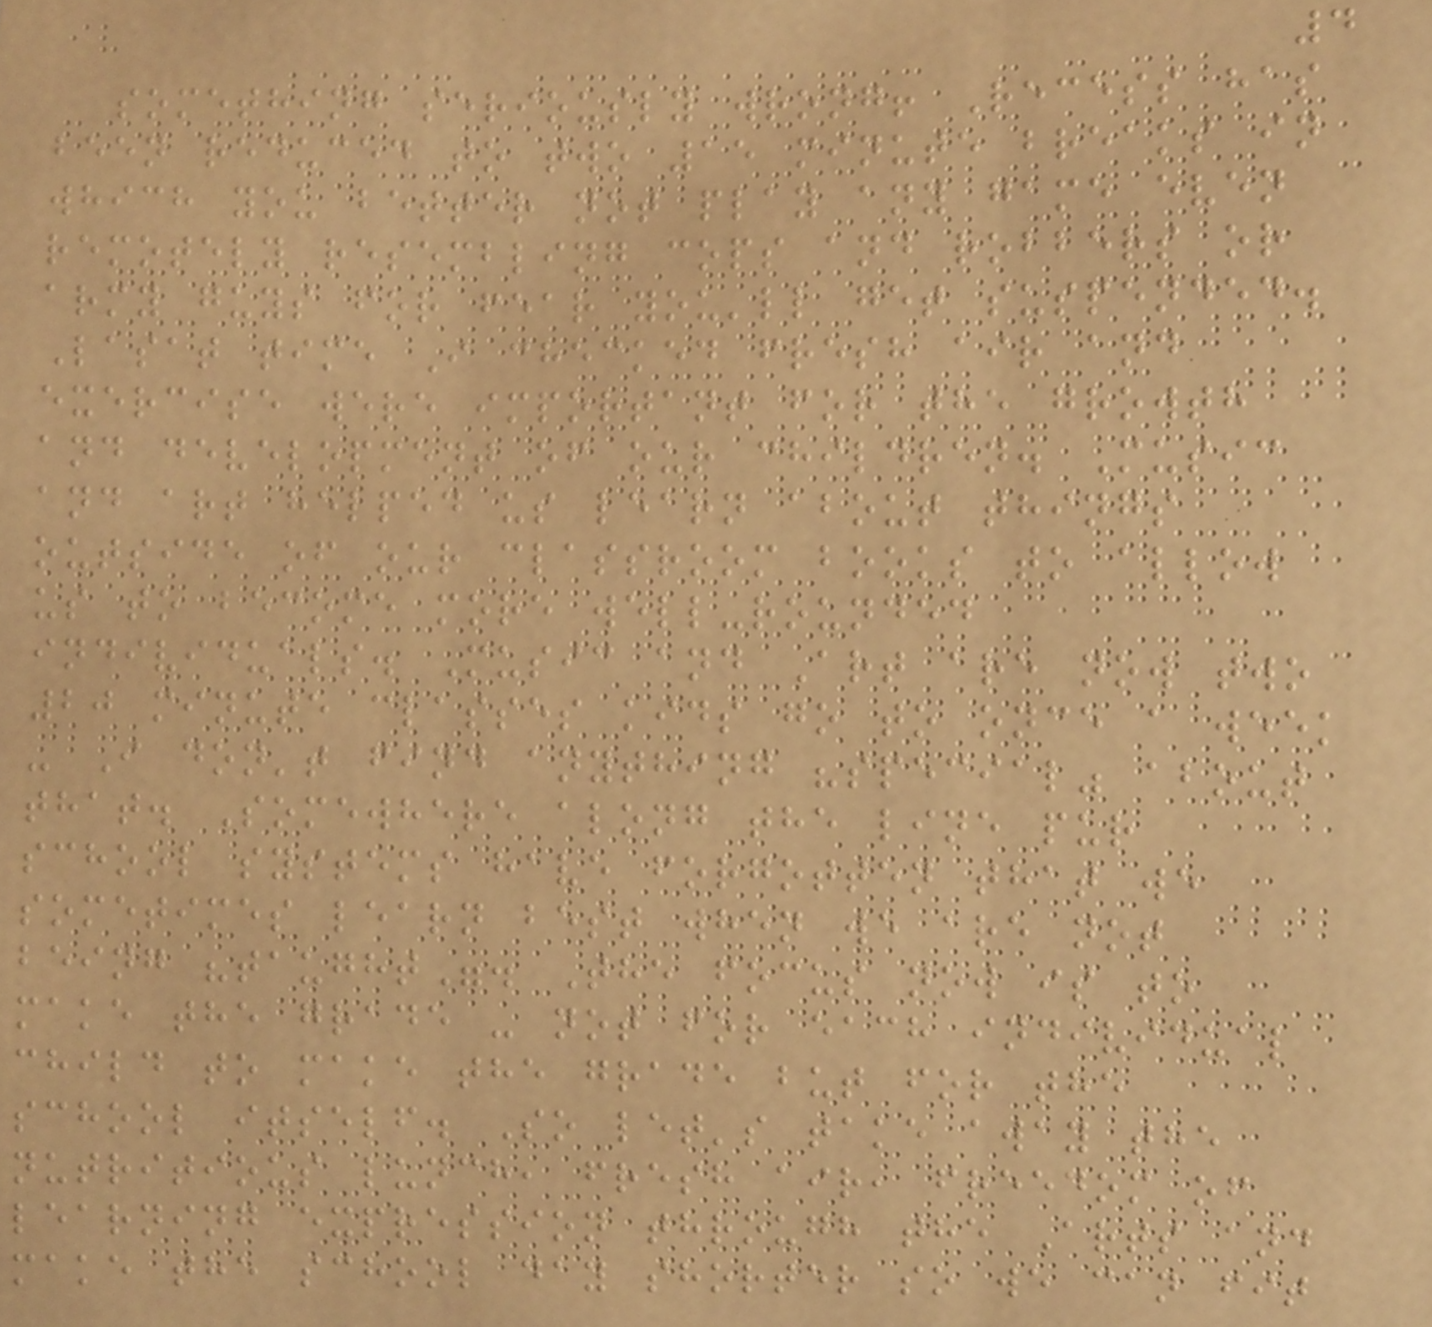4
something seriously wrong! Recess has
been reduced to two 15 minute breaks in
which you better not play any game even
remotely resembling cops and robbers or
army guys for fear you'll get suspended.
Lasat time I checked fresh air and
exercise were important for the growth
and development of our children. Music
and art helped us learn about things
outside of our classroom books to allow
us to become more well-rounded
individuals. Music and Art are now two
20 minute classes kids go to once a week
- I don't find anything "special" about
that. Somewhere along the line pur
school systems have forgotten that we
sometimes learn best when we are not
being "taught". The focus now is to
make the grade - not for each individual
child to make the grade but for the
school itself. So let's take away the
nutritious lunch, fresh air, freedom of
learning expression through the Arts and
make the school day shorter so we can fit
